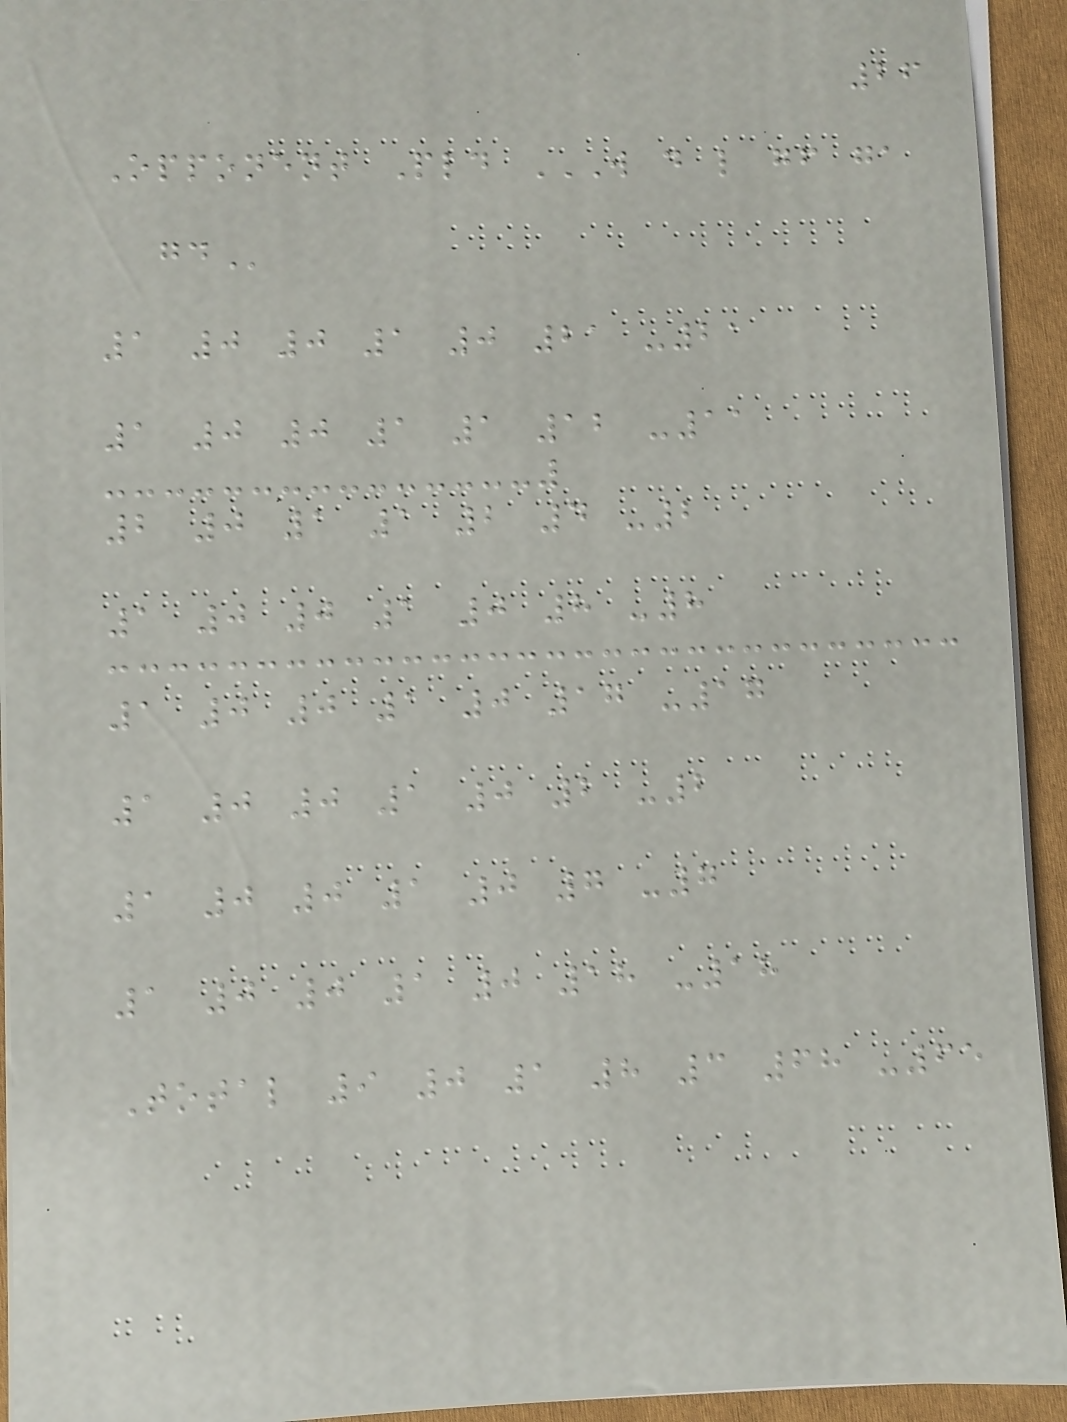26
Opponent Pld W D L GF GA
GD
1 0 0 1 0 21 -21
1 0 0 1 1 12 -11
2 0 1 1 2 4 -2
1 0 0 1 0 8 -8
1 0 0 1 0 17 -17
1 0 0 1 0 2 -2
1 0 0 1 0 7 -7
1 0 0 1 0 18 -18
Total 9 0 1 8 3 68 -65
